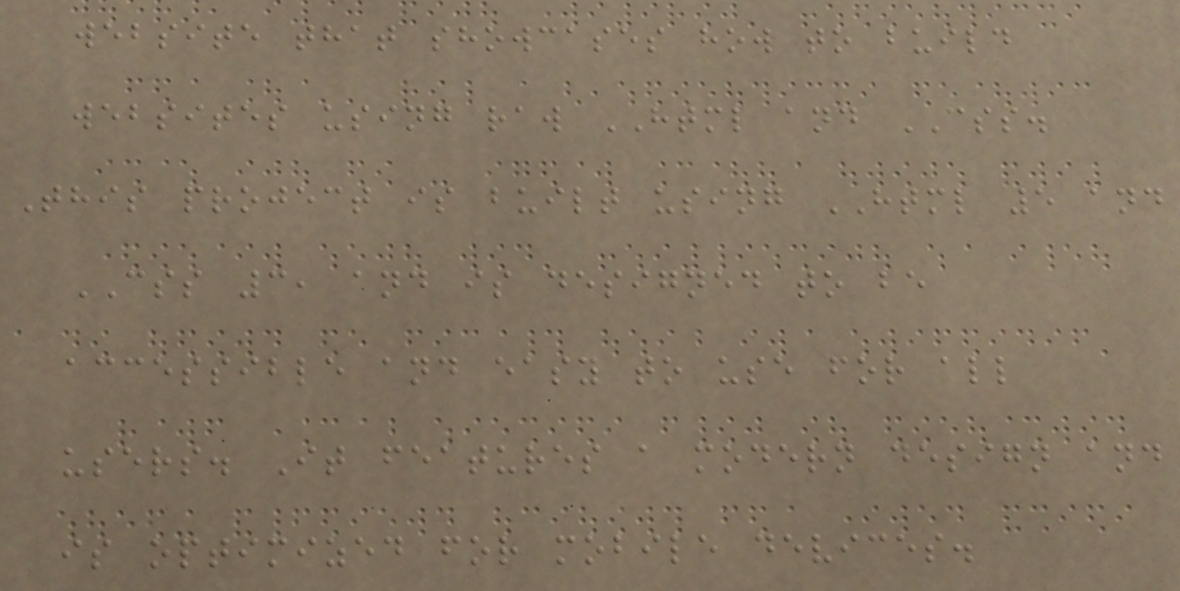website that showcases how to build
websites using raw HTML and CSS.
This project is built using HTML 5 and
CSS 3, and is designed to be
accessible and easy to use for all
users. It features a modern design and
is optimized for mobile devices.
